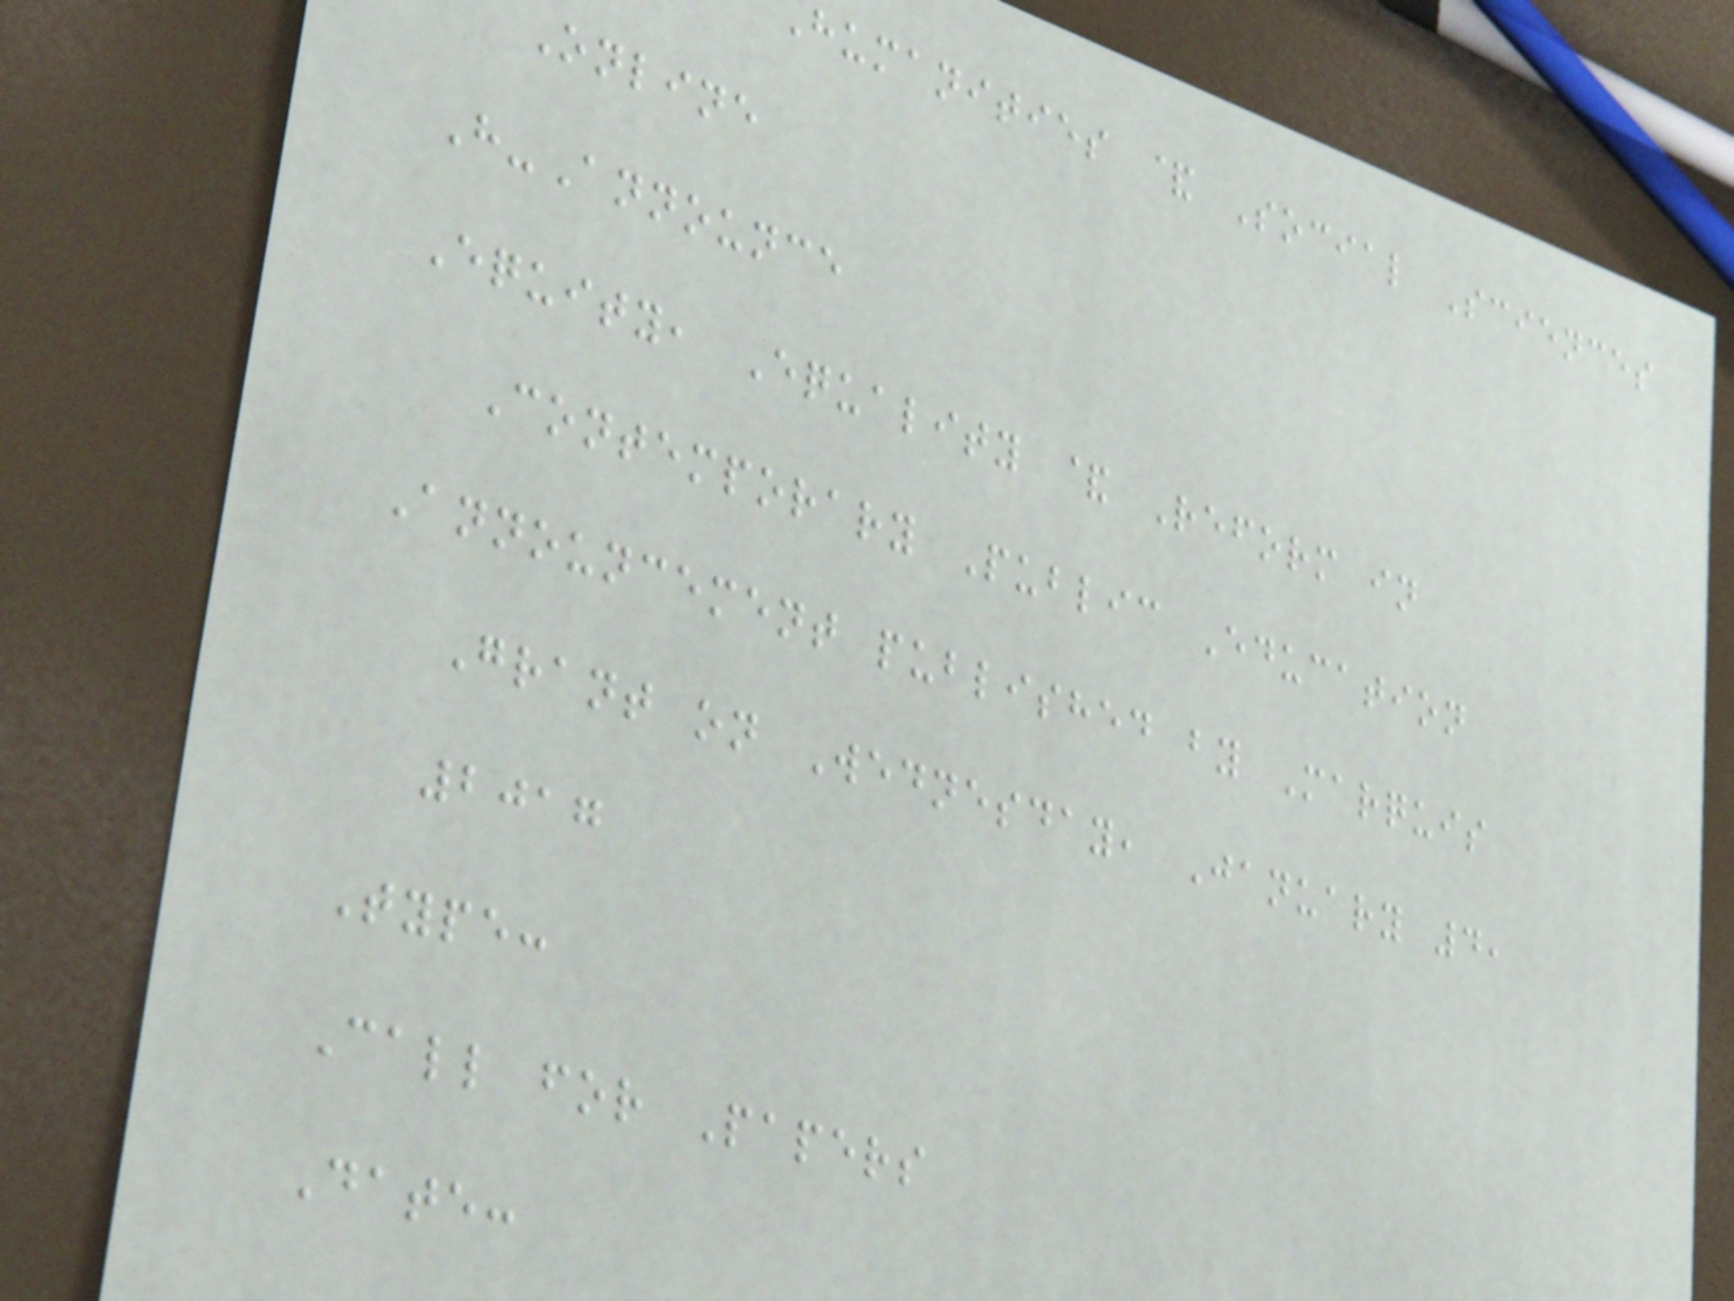humanities & Social Sciences
Online
H-Announce
Equity, Equality & Reform in
Contemporary Public Education
Announcement published by Marquis
Grant on Wednesday, January 4,
2017
Type:
Call for Papers
Date:
